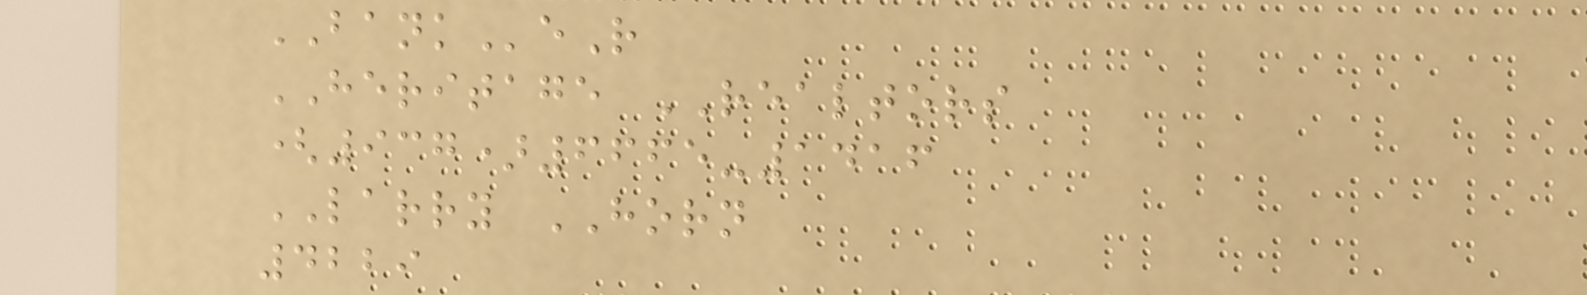BANKeR
HERITAGE REALTORS
(937)6665-1416
LARRY HORN
4229
